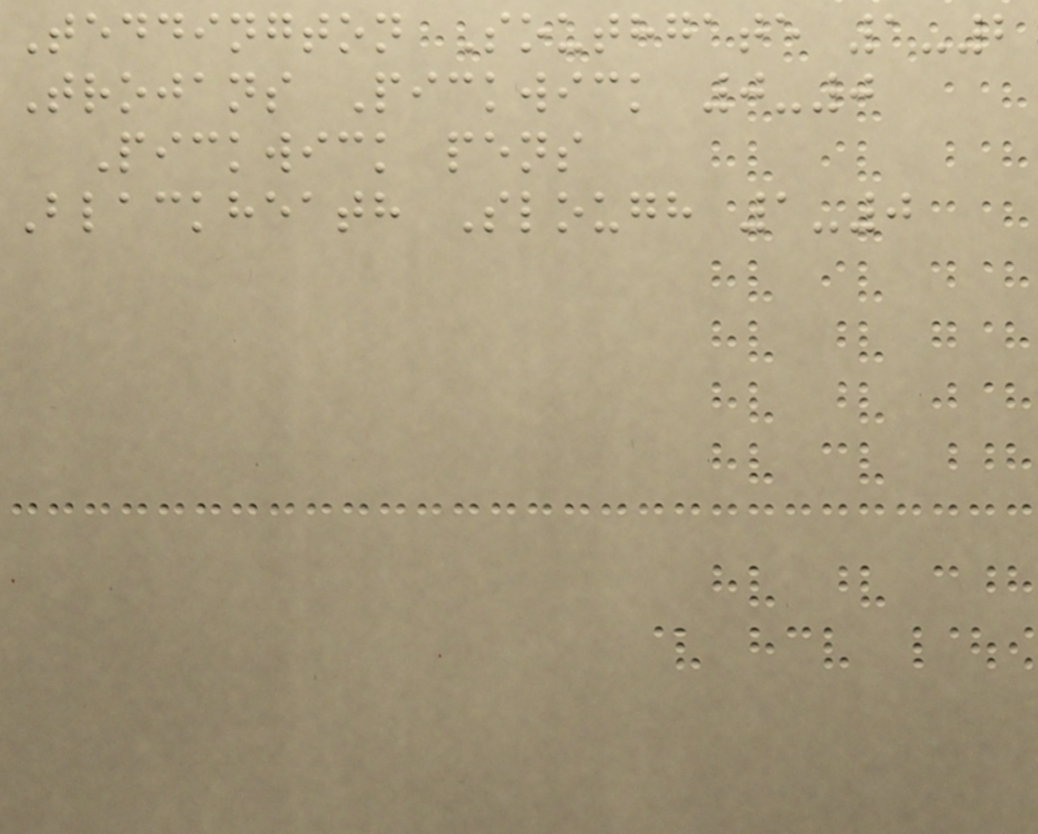Teddington Southgate 1-2
Trojans Pickwick 0-0
Pickwick pens
Blackheath Slough 1-0
